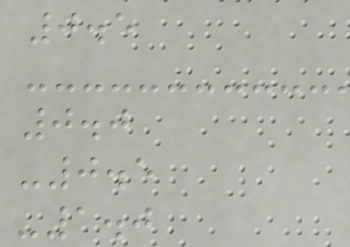0.5
0.0
-0.5
-1.0
